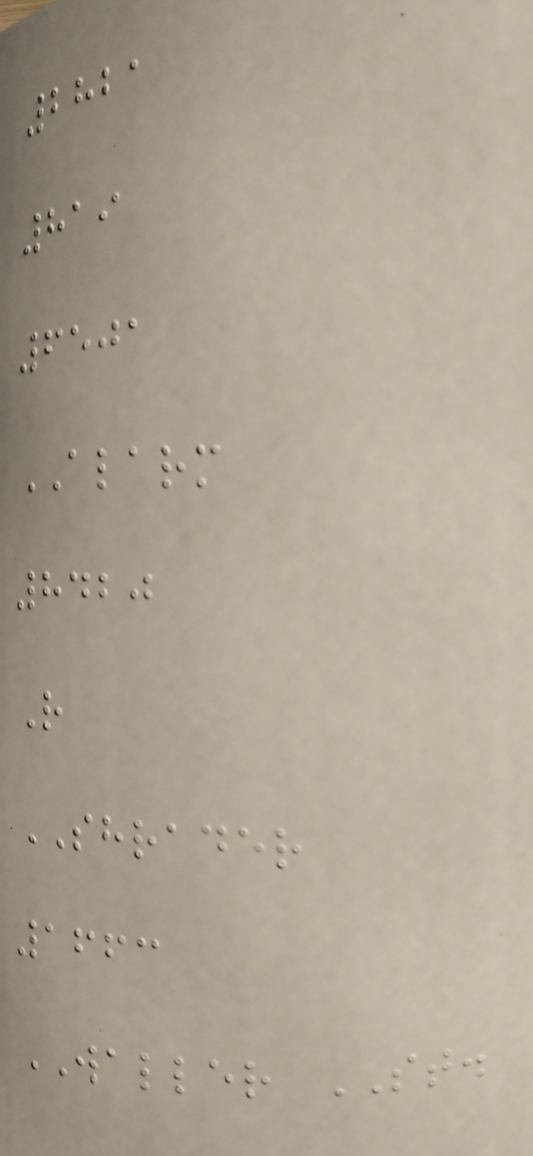2821
819
6501
ALARM
8420
R
SHRADER
1663
WALLER ST.
